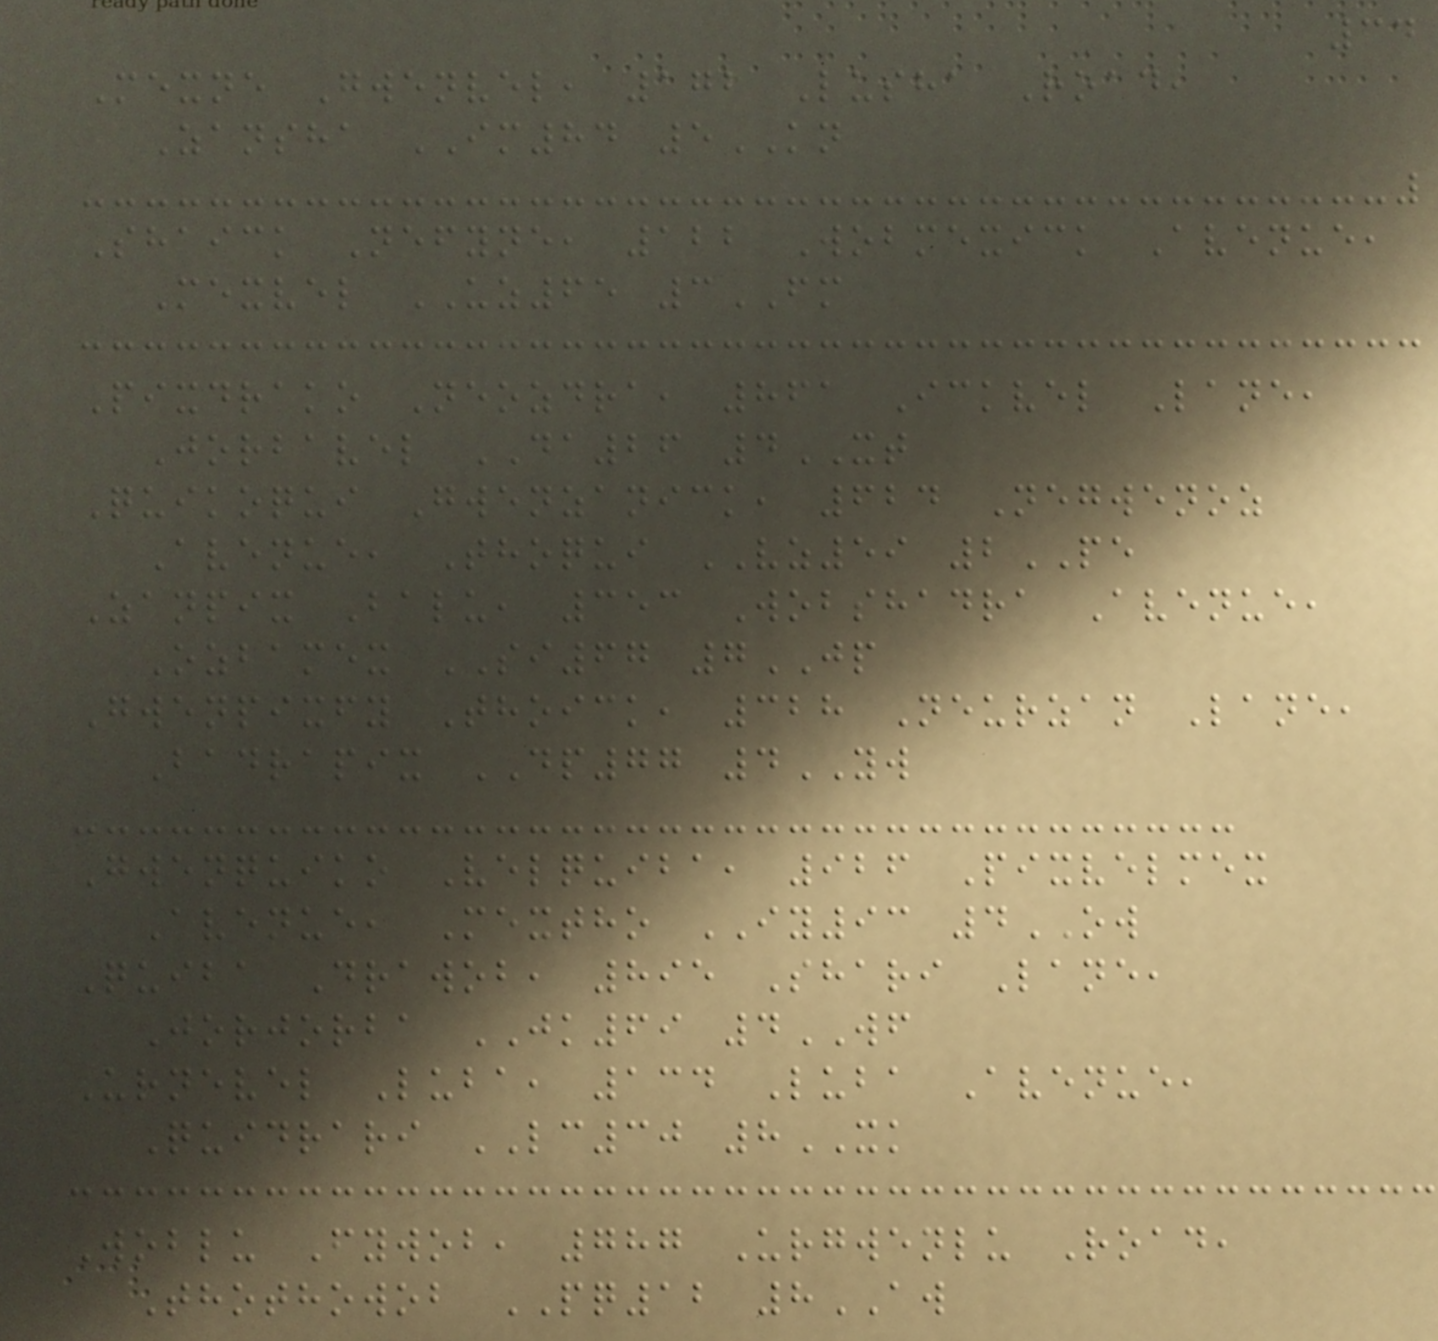34
Mexne Gwenvel, 172 Lusha Road,
Zansha IM84 5KN
Shaick Nefyne, 122 Wobmexick Avenue,
Mexvel UZ65 3FM
Pixdrako Neozdra, 861 Ickvel Lane,
Jorbavel DA26 4XT
Quikoqui Gwenzanick, 624 Negwenoz
Avenue, Thoqui VZ59 2PE
Zanpix Balu, 353 Wobshadra Avenue,
Ozbamex SI67 7JP
Gwenpixfy Thoick, 328 Neurzan Lane,
Badrapix DP77 4YW
Gwenquiko Velquiba, 926 Pixvelmex
Avenue, Mextho IY93 4OW
Quiba Drawob, 895 Shari Lane,
Jorjorba JK69 4WF
Urnevel Luba, 134 Luba Avenue,
Quidrari LC30 8XK
Woblu Fywob, 787 Urgwenlu Road,
Thothowob PQ12 8AW
